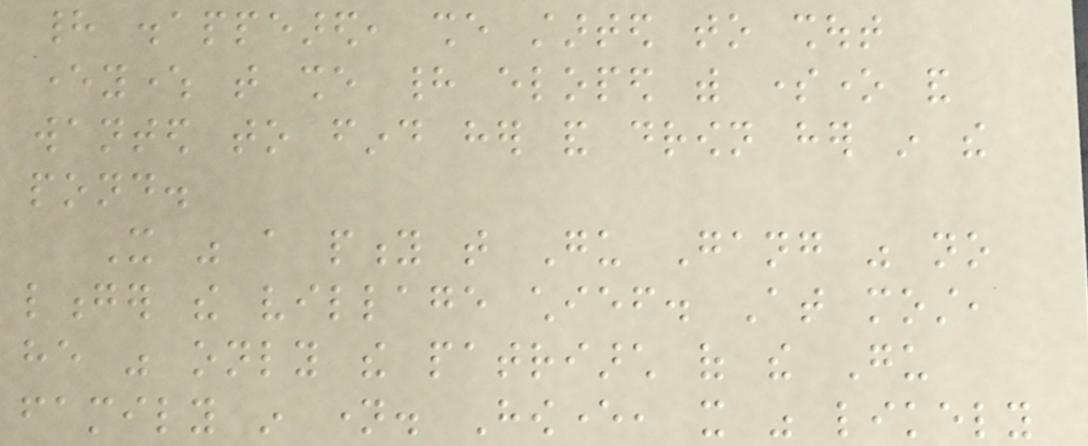had disappeared, she started to shout
everywhere that she had eloped with someone and
wanted to find her and drown her in the
pond.
It was a pity that Gu Gang was no
longer the village chief. At most,
he was only the patriarch of the Gu
family in name. However, it was likely
